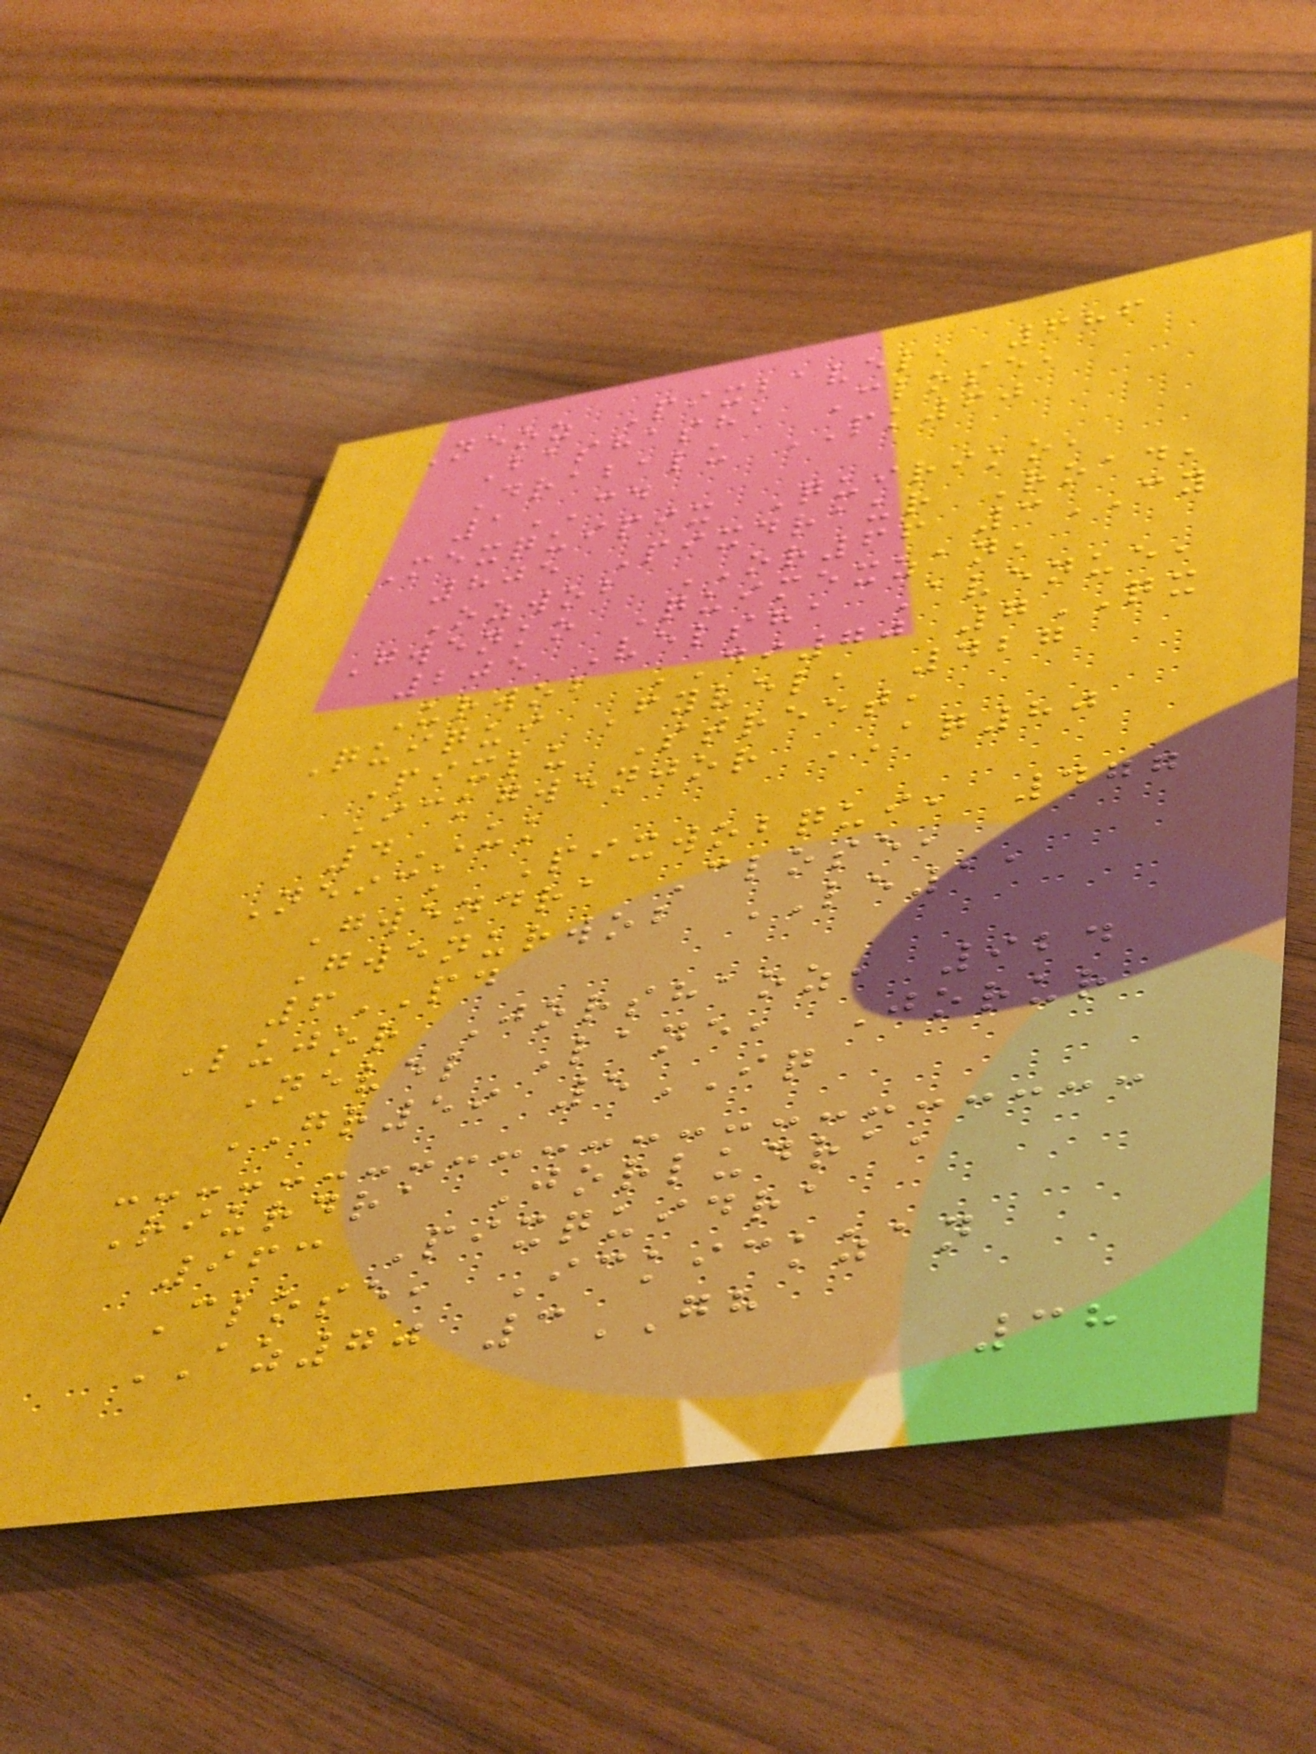Neoz Pixbavel, 686
Bashasha Close,
Drabalu PK60
1CD
Mexquipix Quiriko,
805 Pixdraur Road,
Ozwob OR66 3CY
Gwenko Quimexzan,
205 Velsha Avenue,
Urwob DI70 7QX
Quiqui Fyvel, 427
Pixlu Street,
Ickgwenjor AQ80
4UK
Neick Pixwobqui, 477
Gwendra Close,
Gwenurwob LE11
6PD
Lujor Jorshaoz, 924
Nevel Lane, Jorur
GR59 5IQ
Riurdra Jorludra,
963 Pixquidra
Close, Ickickzan
AZ70 3GH
38
